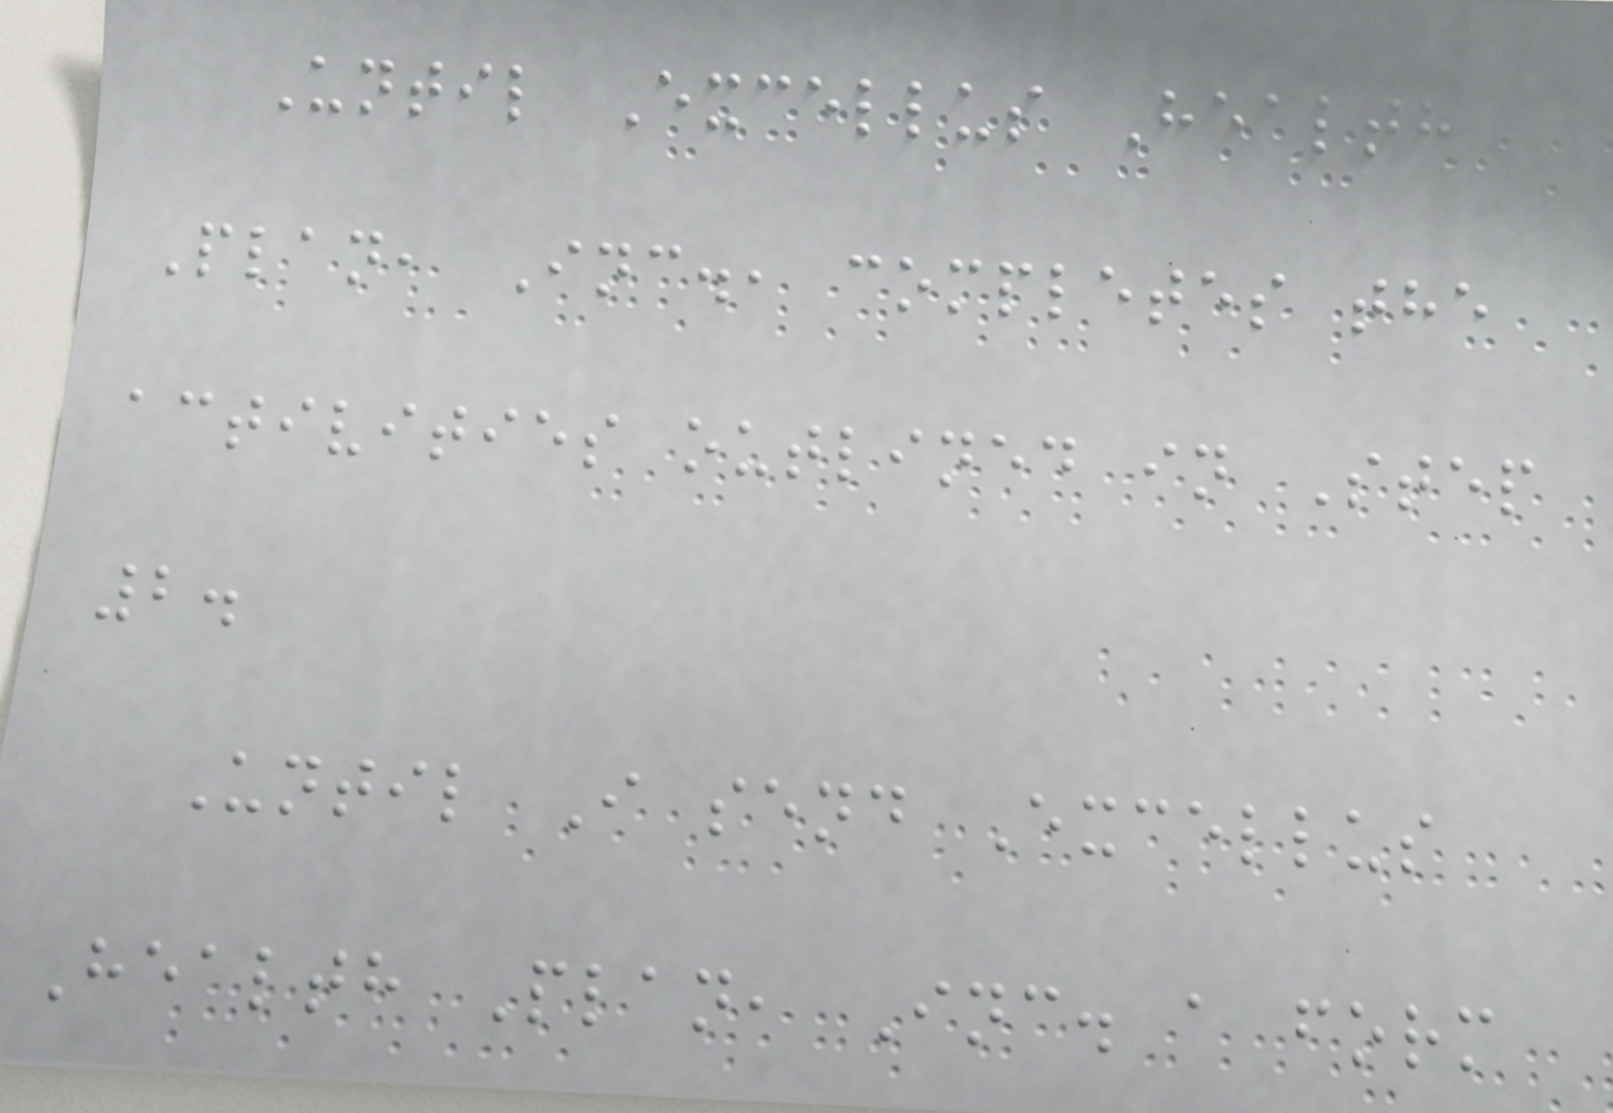Until Excellus Health
Plan, Inc., completes the
activities outlined in Step
2.
Until I send Excellus
Health Plan, Inc. a form
